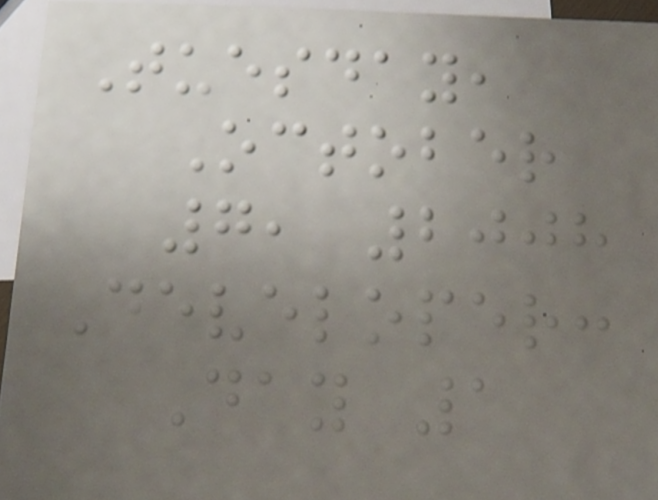Tuesday,
October
7, 2008
Developer:
Day 1
